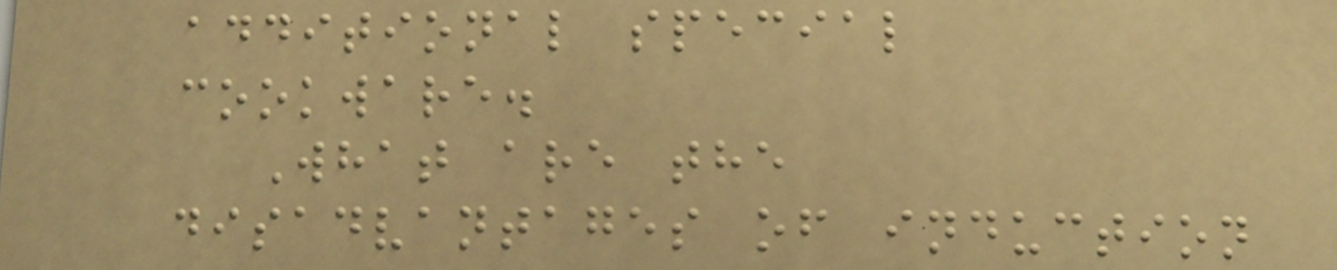additional special
cookware.
What are the
disadvantages of induction
